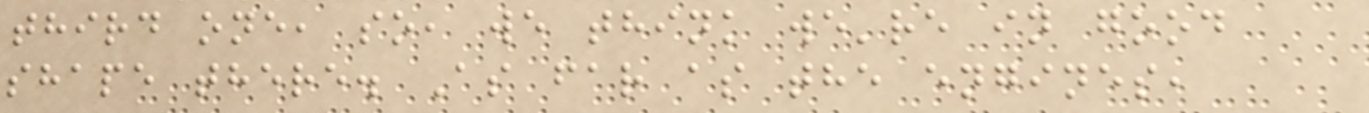third one, so, we think we're in good
shape there. As far as the engines,
